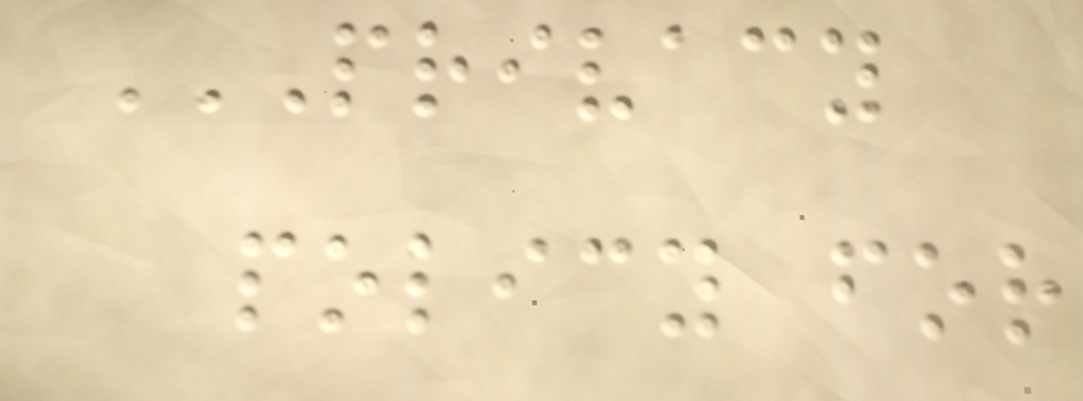PRIVACY
POLICY FOR
